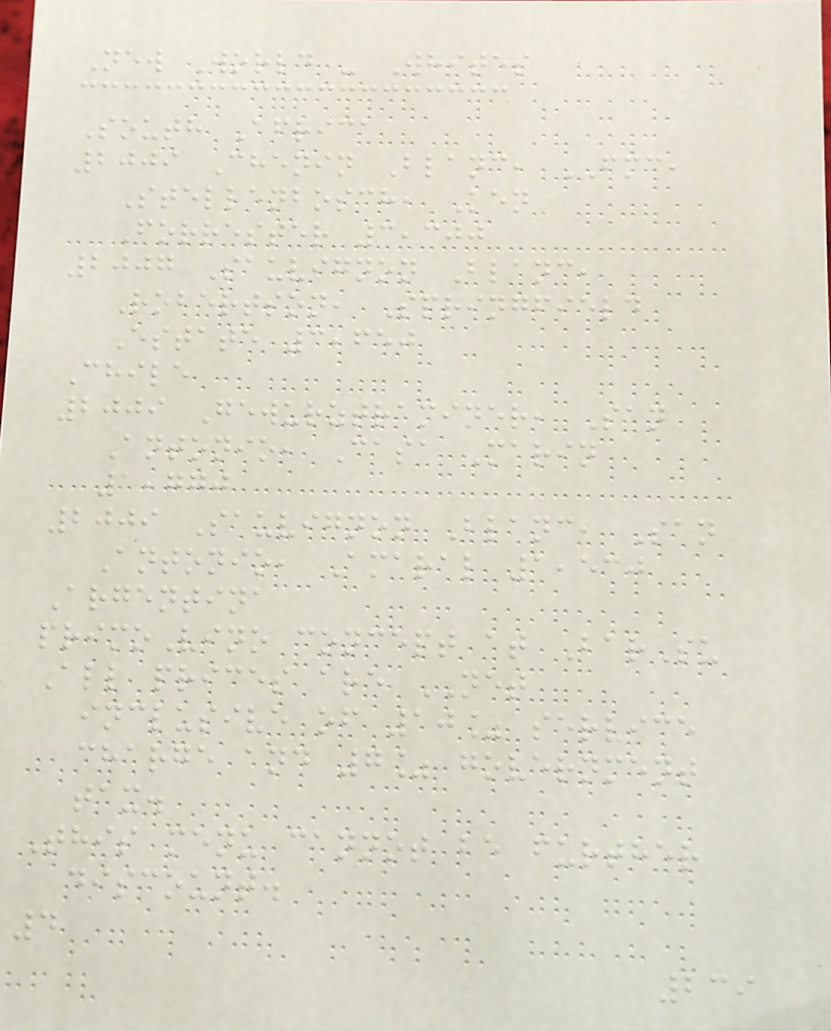New World - Whites
South Africa
2009 Chenin Blanc, FMC,
Stellenbosch, Ken
Forrester 3,300
2007 Sauvignon Blanc,
Robertson, Springfield
Estate 3,650
Chile
2009 Gewurztraminer, San
Antonio, Casa Marin
1,770
2009 Sauvignon Blanc, San
Antonio, Amaral 1,530
Argentina
primoVino concept at BarSu
All prices are NET
inclusive of 10% service
charge and 7% government
tax.
This menu cannot be further
discount.
4
239
